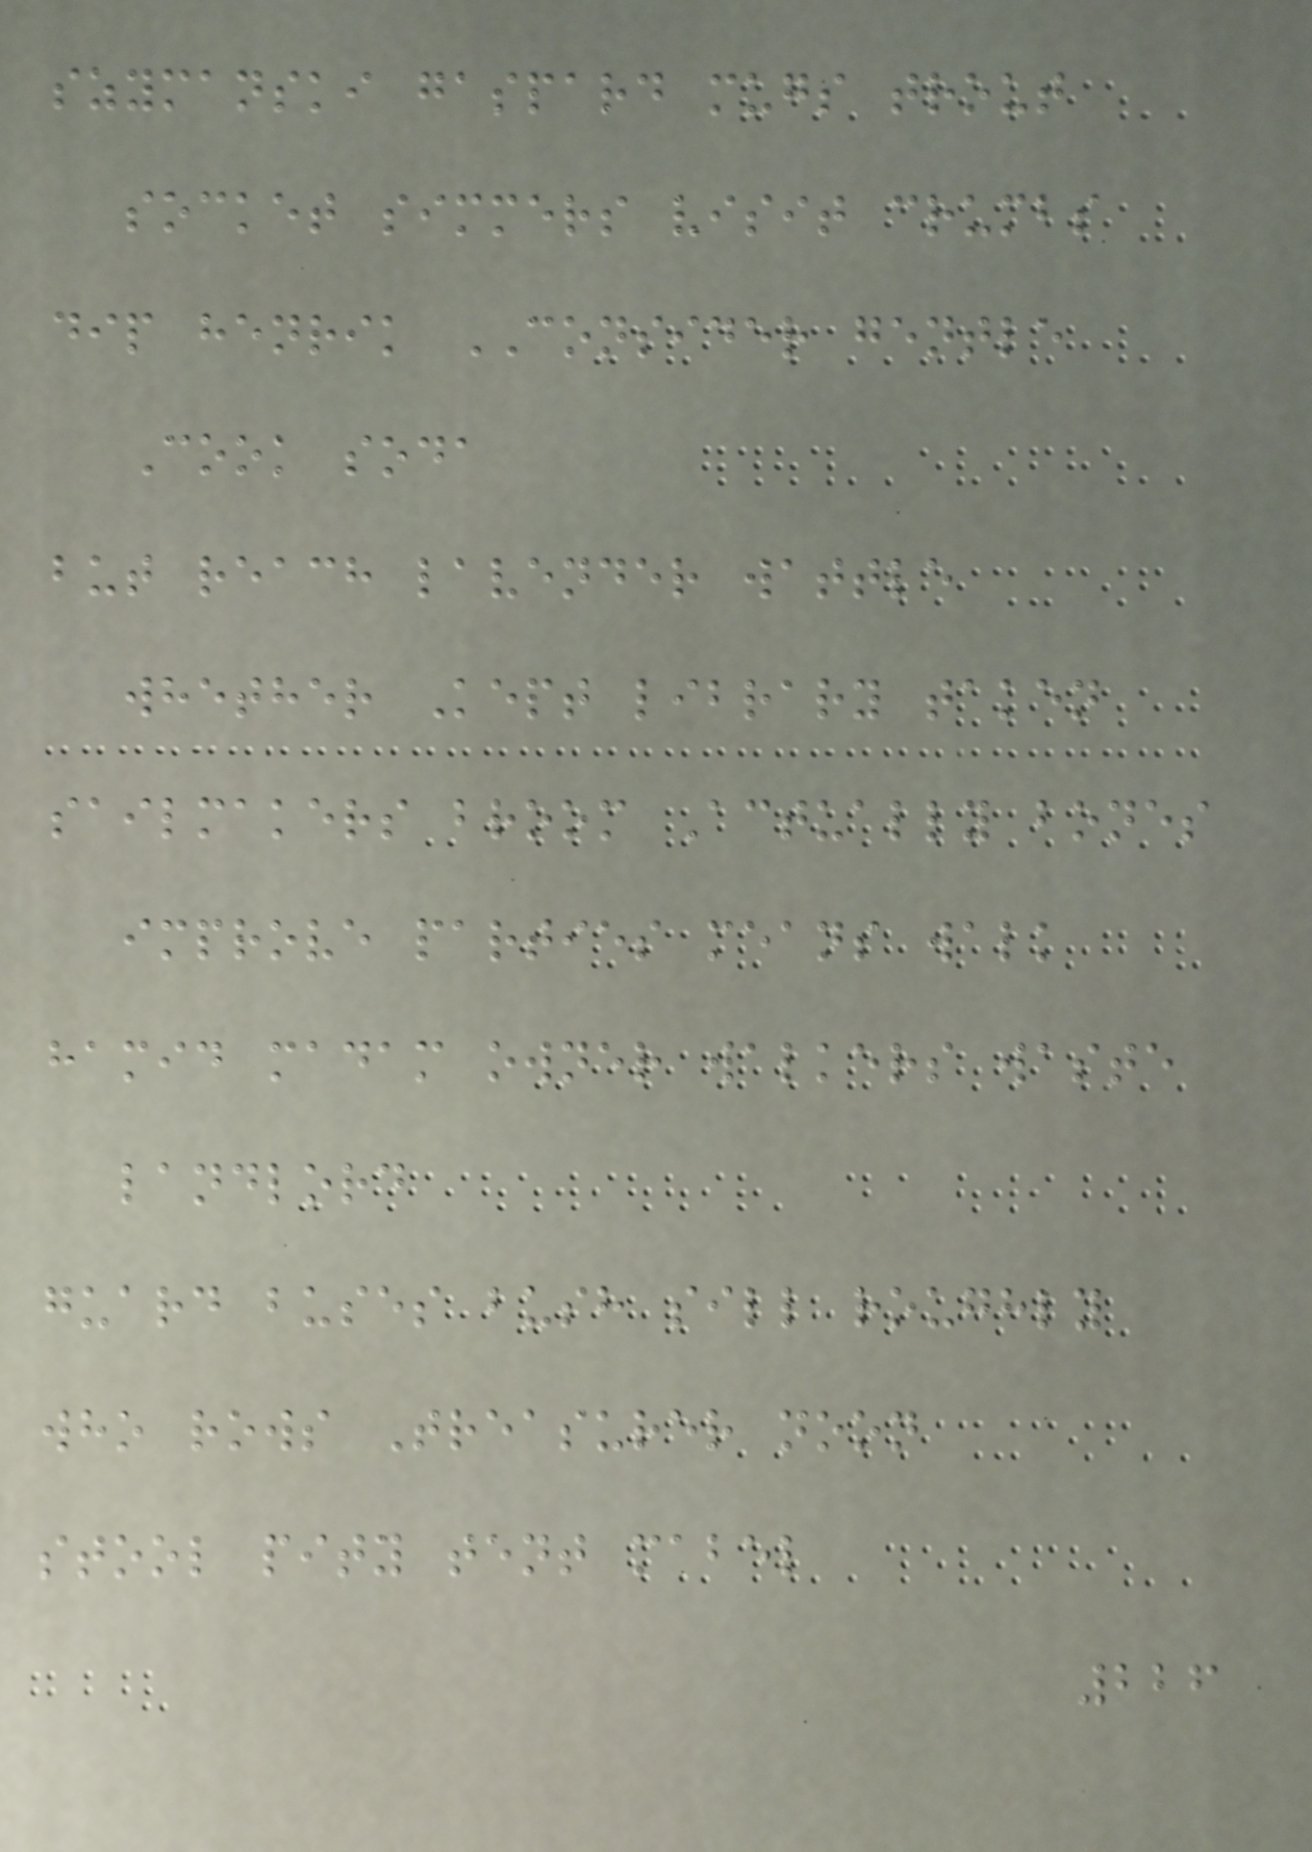szymanski gaspard mugs trout
socket simmers visit crumbs
dip henrik CONSIDER gentle
Cook soda
but reach lavender wattle
whether Kept library taken
sailmakers broom Actually bones
improve parties means walk
hamid madam owner walkers waste
landlord
guard buses bush sill roughly
who rows Treasurer noon
stool pity tent mabel
226
